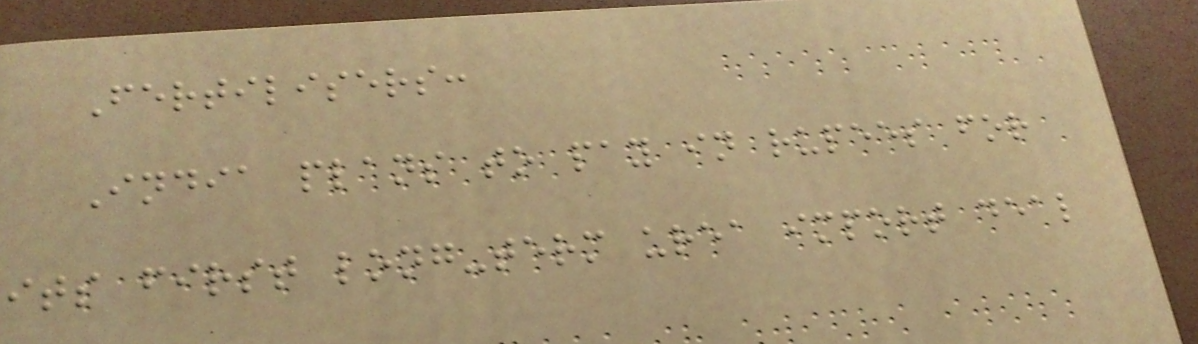Fertilisers:
India plans to pay in rupees for
its first long-term urea import deal
